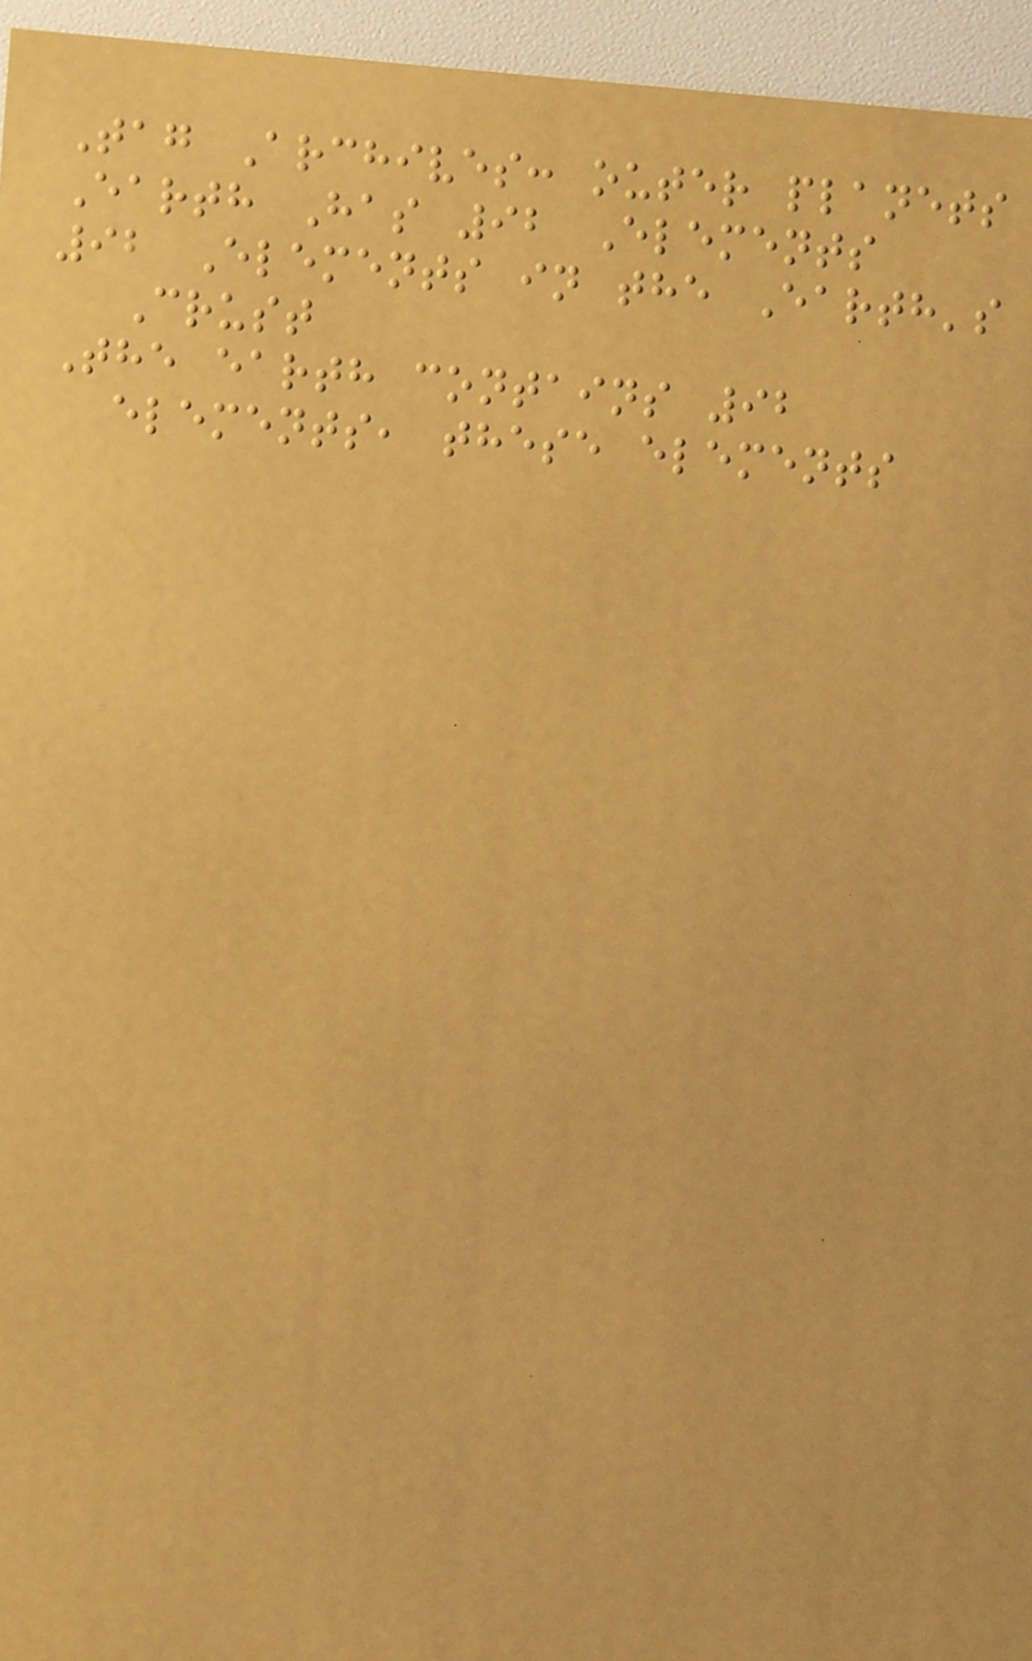Tag Archives: outer planets
Earth Has 92 Elements
92 Elements in the Earth's
Crust
The earth contains 92
elements, these elements
